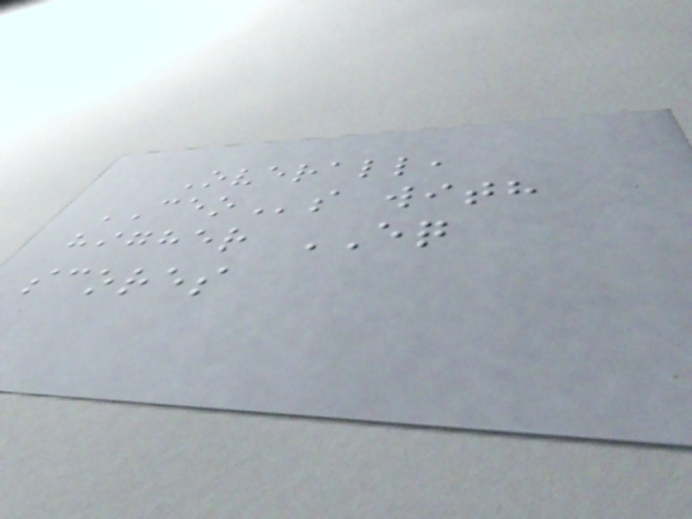Overall,
CEOs with
higher EQ
scores
